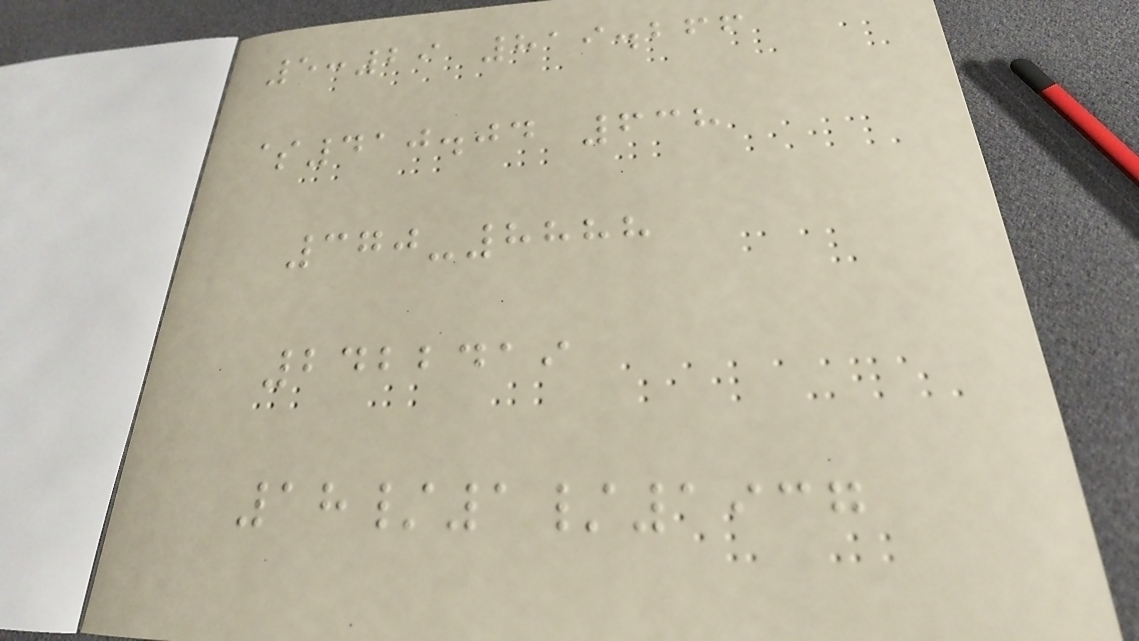5:29 819.266
$410.04 638
370-8888
2422419
18/1/1937
